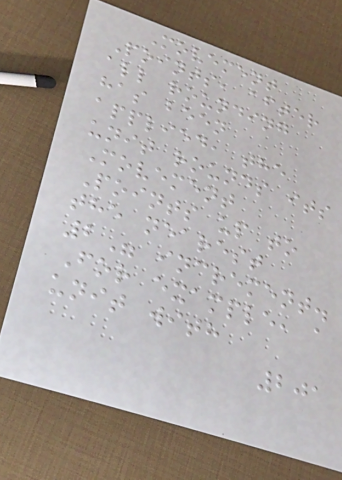Movement
Points, after
all rounding
has been
applied, the
unit rounds its
Movement
Points up to
the nearest
2" increment.
For example, a
unit with
201
